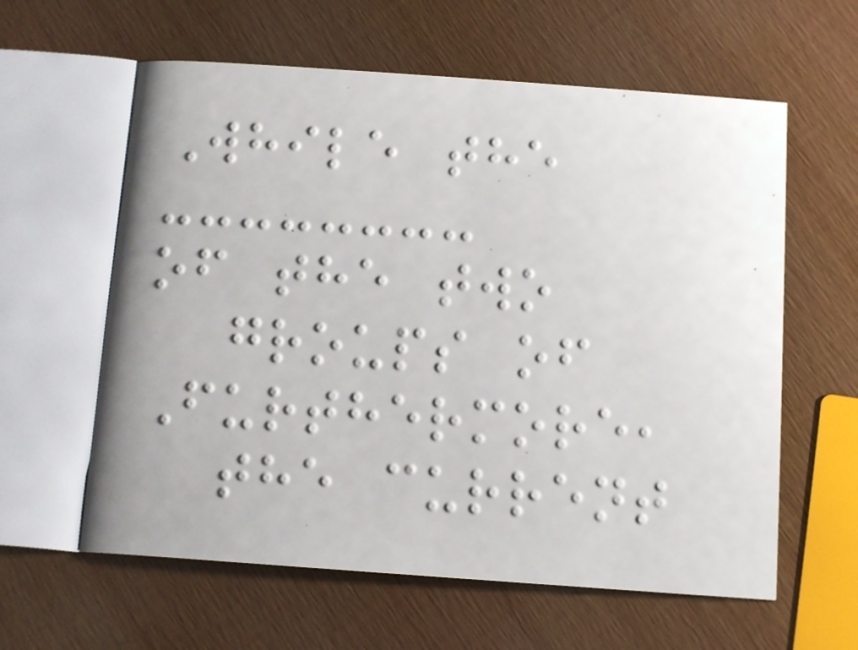While the
of the two
groups of
Furthermore,
the current
